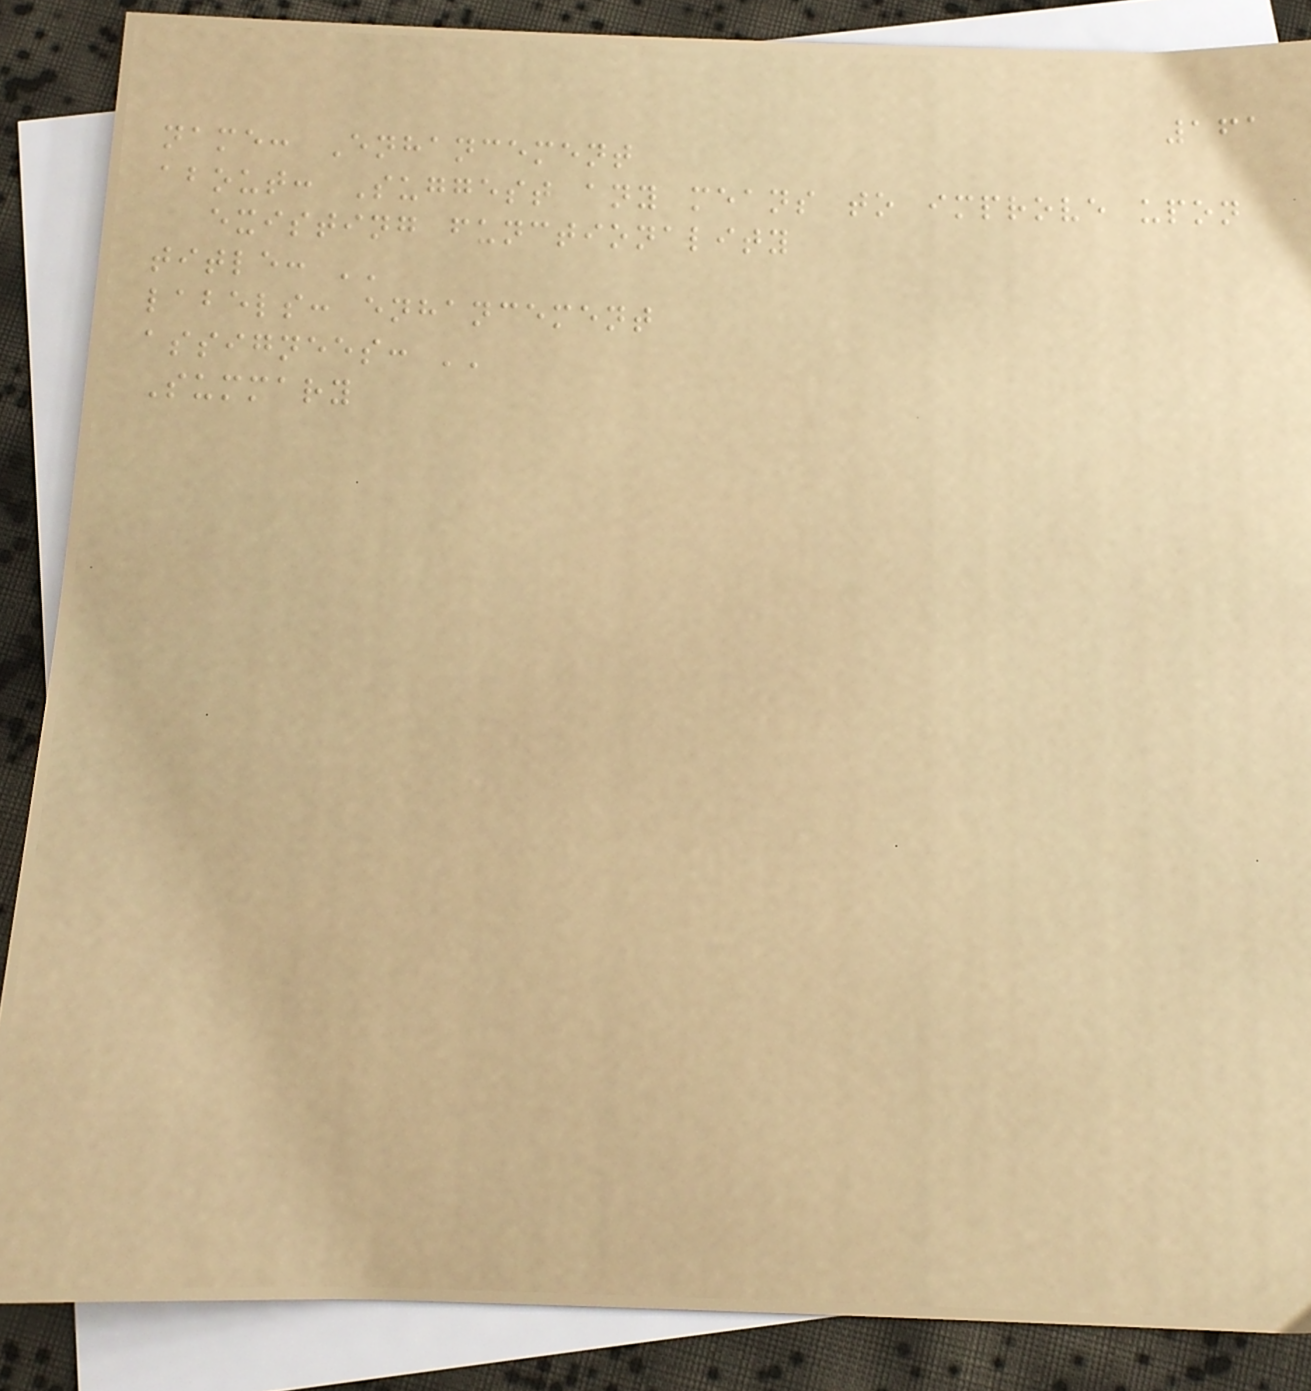161
name: Enhancement
about: Suggest any means to improve upon
existing functionality
title: ''
labels: enhancement
assignees: ''
Summary
